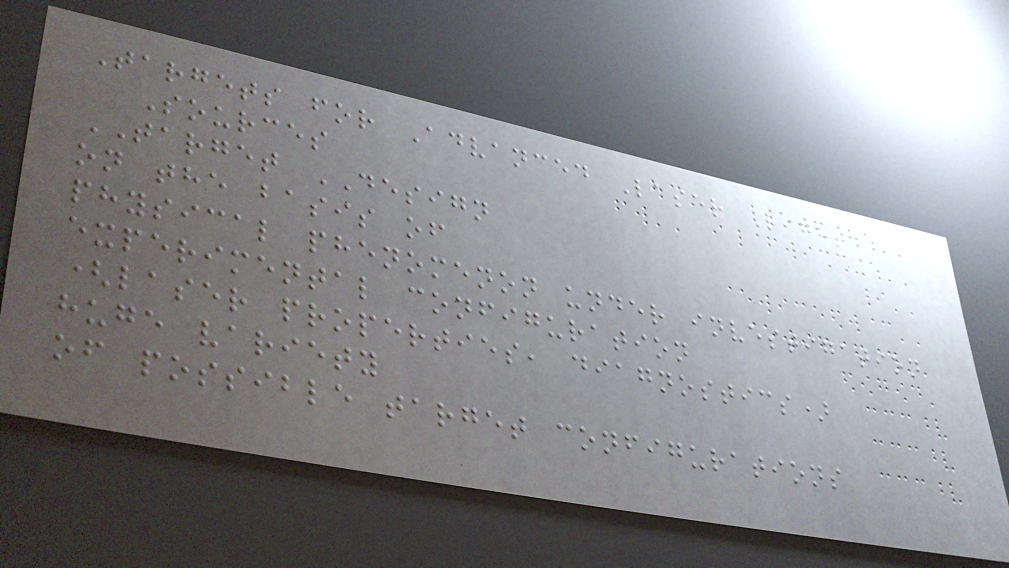Targets for Advanced Laser Light
Sources
TARGET DESIGN
on the basis of
physical phenomenon under investigation
experimental configuration
(laser properties, diagnostics)
huge variety
of possible target configurations
